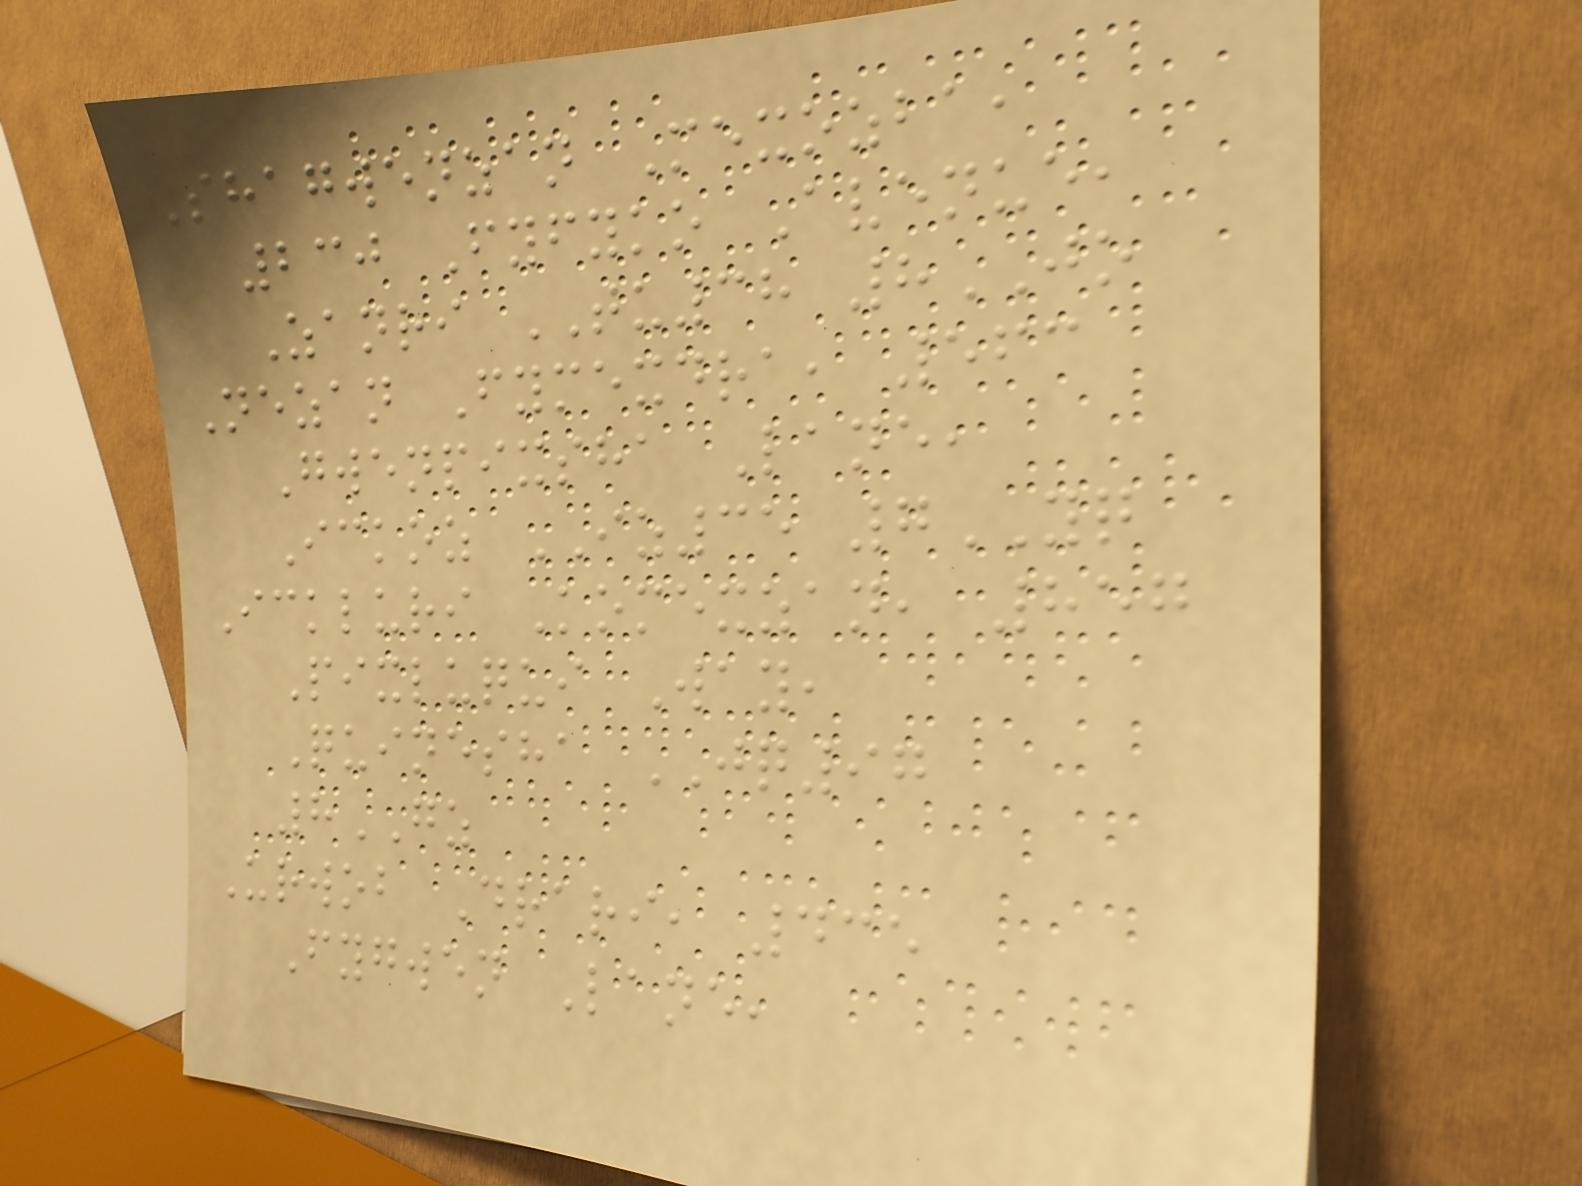Shagwenzan Mexozba,
230 Fyfyko Avenue,
Zanri TU38 8JO
Nezan Fymexdra, 563
Gwenpixsha Lane,
Ickoz IZ35 7YQ
Ickluri Komexzan, 857
Pixluqui Way,
Quinesha JQ97
8GZ
Urwob Drari, 435
Fygwen Lane,
